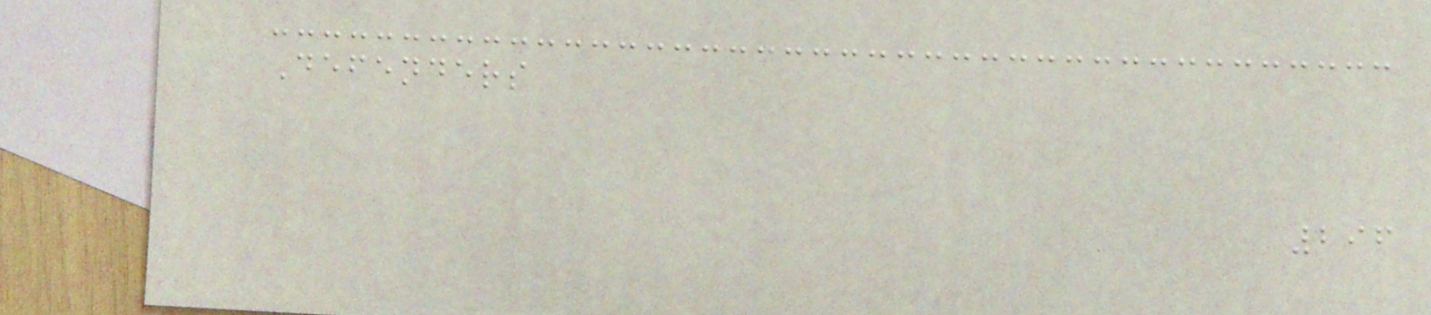Defenders
296
